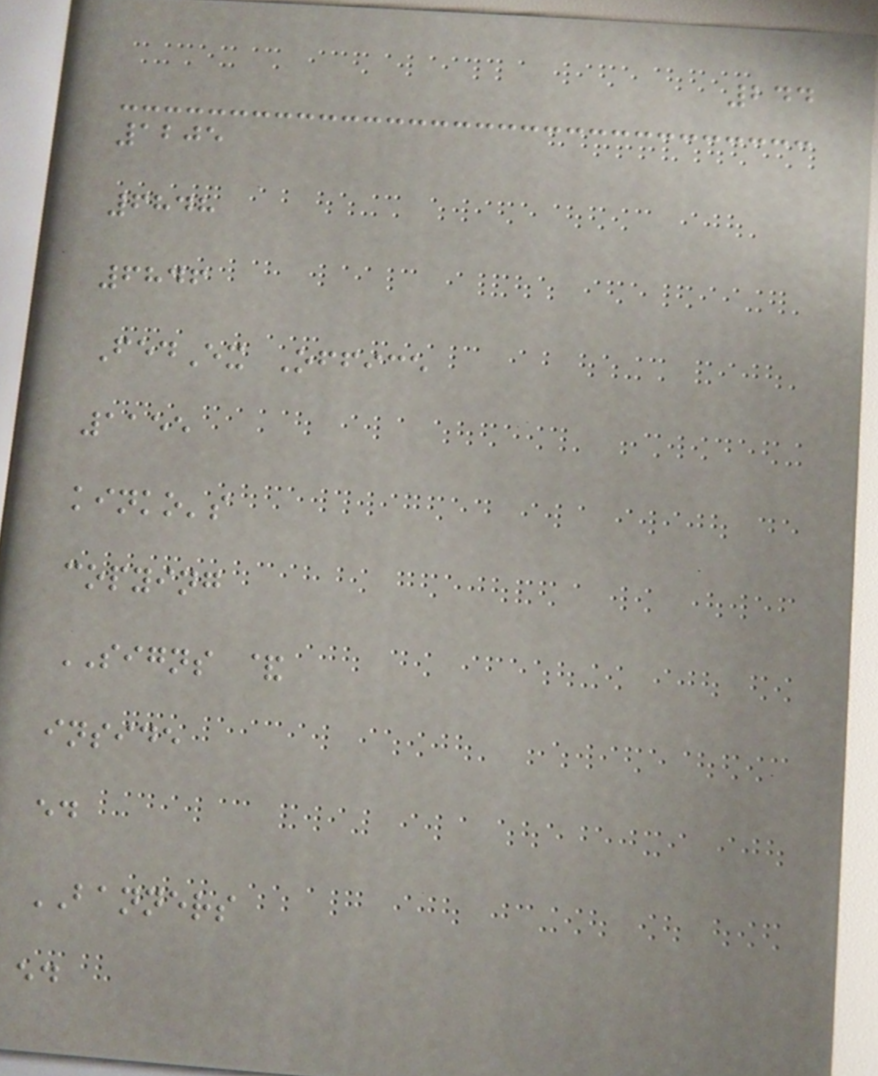244
1205
6848
6846
FedEx Office
1155
kinko's
copying
SIGNS &
inside
ed
BANNERS
ed
